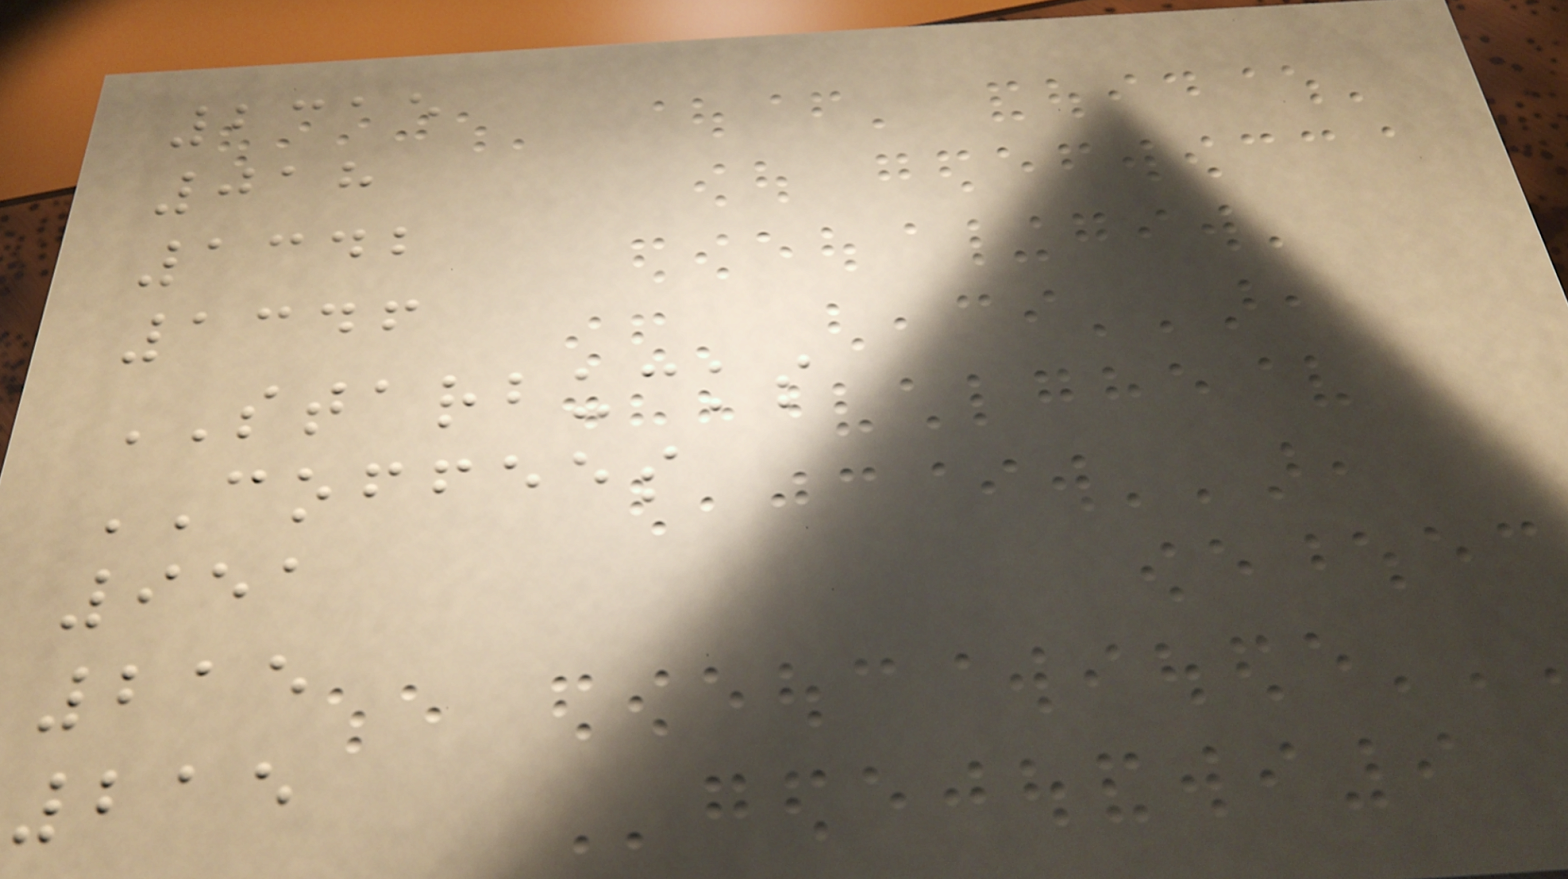2315
018
1342
1346
STARBUCKS
COFFEES
951
215
215
